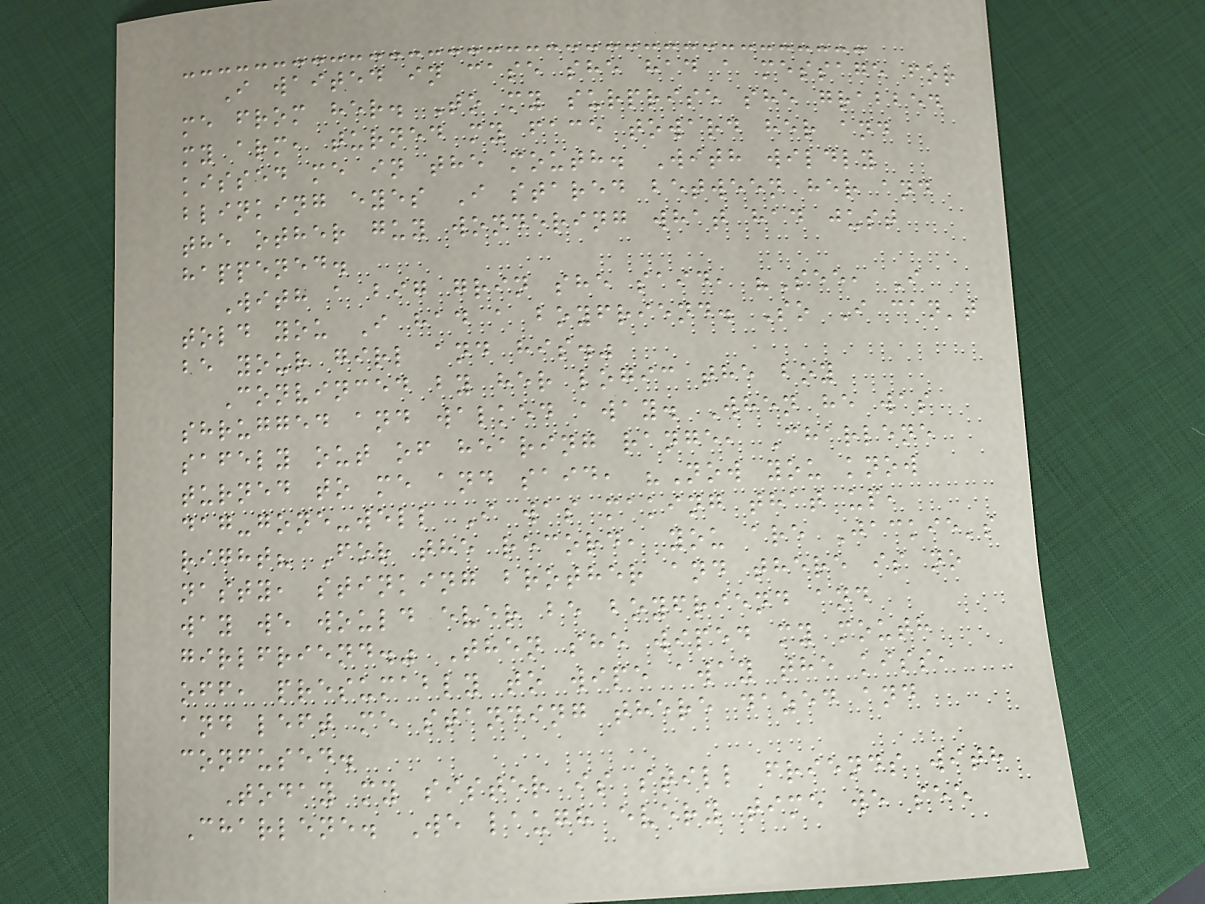I waited in case she had a message for
me from her. To my surprise she grabbed
my arm, turned my face toward her and
kissed me in the mouth. With wildly
blinking eyes I stared between her and
the other guy wondering what had just
happened.
With a big grin she said, "See, I
told you I had a boyfriend. So I can't
be your girl and his."
Convinced by her logic the boy
shrugged and walked away. When he was
safely out of hearing range, Charlene
turned to me and said, "Now you know
dag-gone-well I was making that up,
right? For the record, you are Jackie's
nasty, stinking brother and there is no
way we would ever be boyfriend and
girlfriend." Then she wiped my mouth
off, presumably to wipe away the kiss,
and left me standing there dazed and
confused.
Today my sister is still friends with
Charlene. We laugh every time we see
